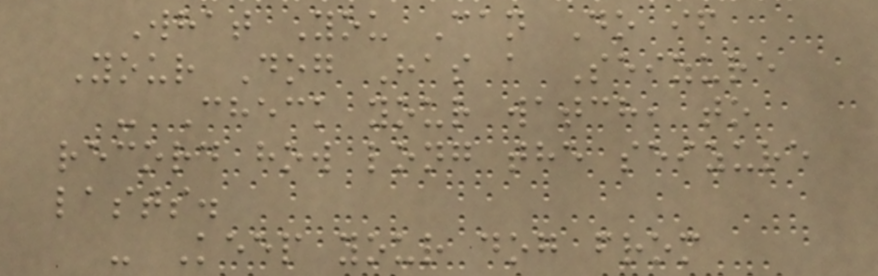What You Can Do if
Your Dog Has a Seizure
- Check your watch, to
record how long the seizure
lasts.
- Keep your dog from
